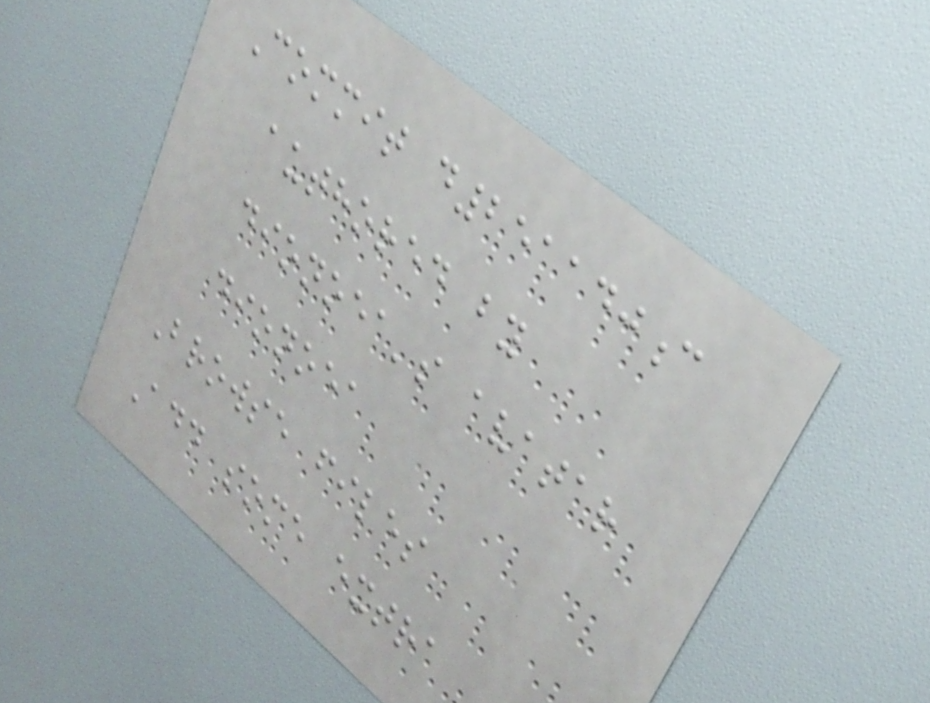Commit d251140c
authored by
dionoea's avatar
dionoea
Browse files
Add some extra
